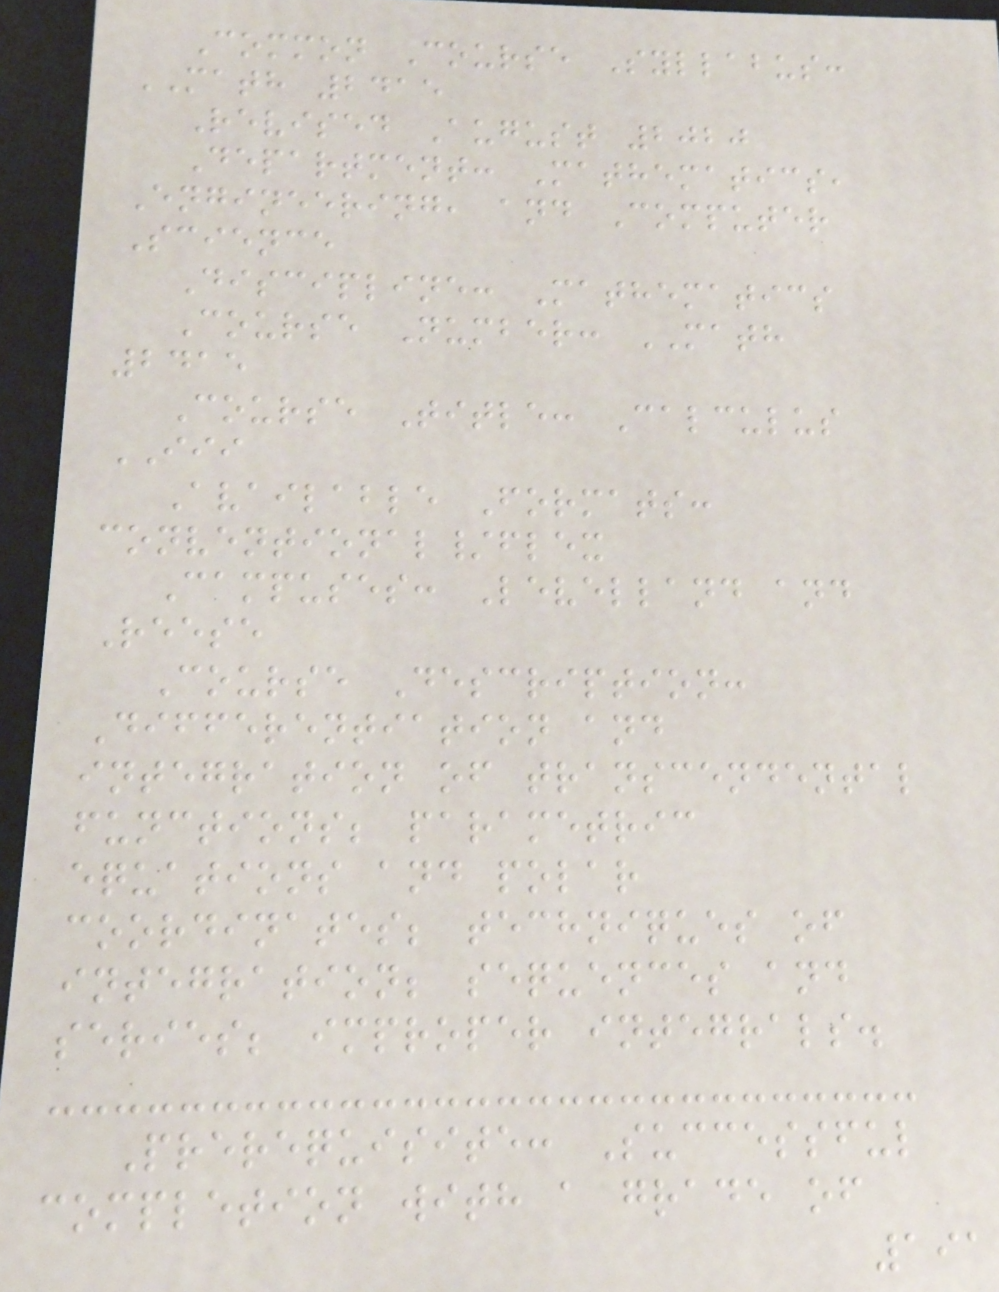Common Course Syllabus:
MATH 2415
Revised August 2020
Department: Mathematics,
Engineering, and Computer
Science
Discipline: Mathematics
Course Number: MATH
2415
Course Title: Calculus
III
Available Formats:
conventional/flex
Campuses: Levelland and
Reese
Course Description:
Differentiation and
integration of transcendental
functions; parametric
equations and polar
coordinates; techniques of
integration; sequences and
series; improper integrals.
Prerequisite: Successful
completion with a grade of
191
